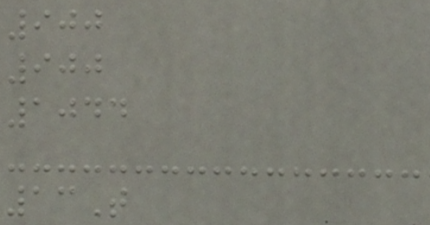900
900
1044
13T
